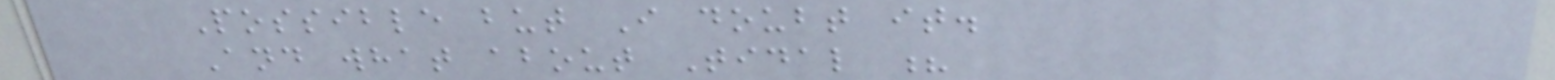Possible but I doubt it.
And what about Tidal ?
